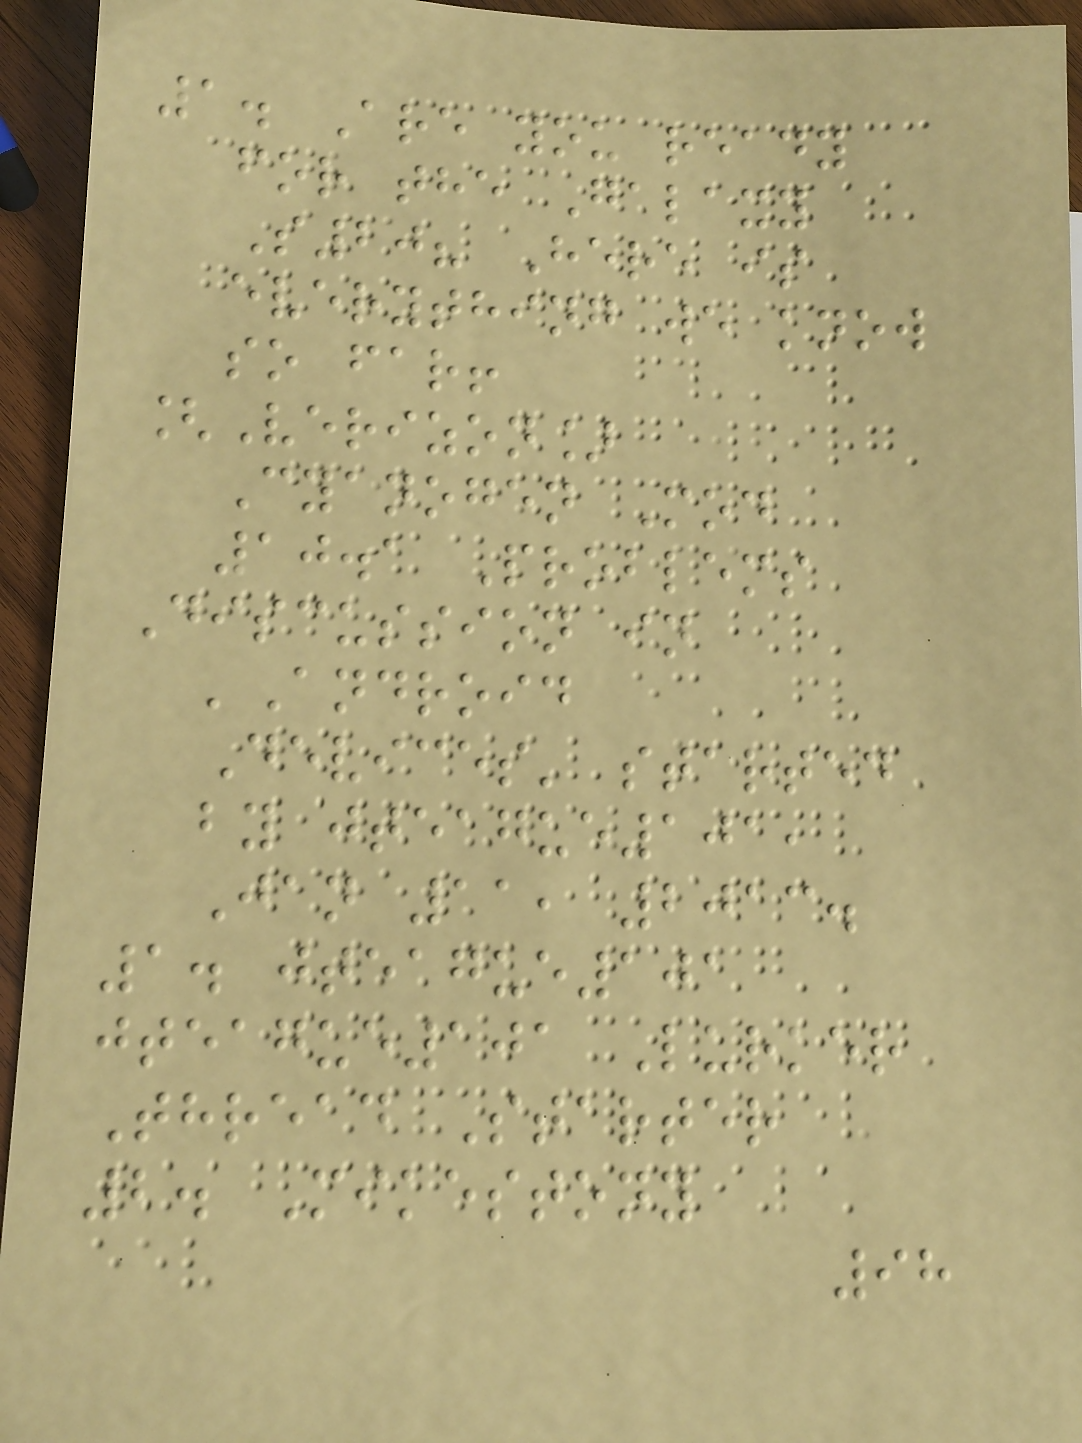1. Are you ready
for the Galaxy
S20? Here is
everything we know
so far!
[Verizon]
Cyanogen Mod
10.1 Problems
Discussion in
'Android
Devices' started
by jteague101,
Jan 11, 2013.
1. jteague101
jteague101 Lurker
Thread Starter
2. Mikestony
98
